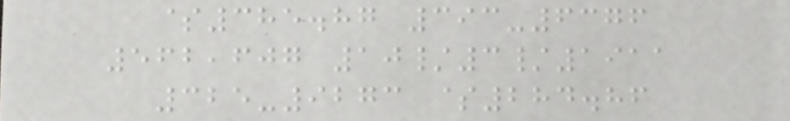$385.87 393-6376
562,607 10/3/1911
325-9273 $284.86
